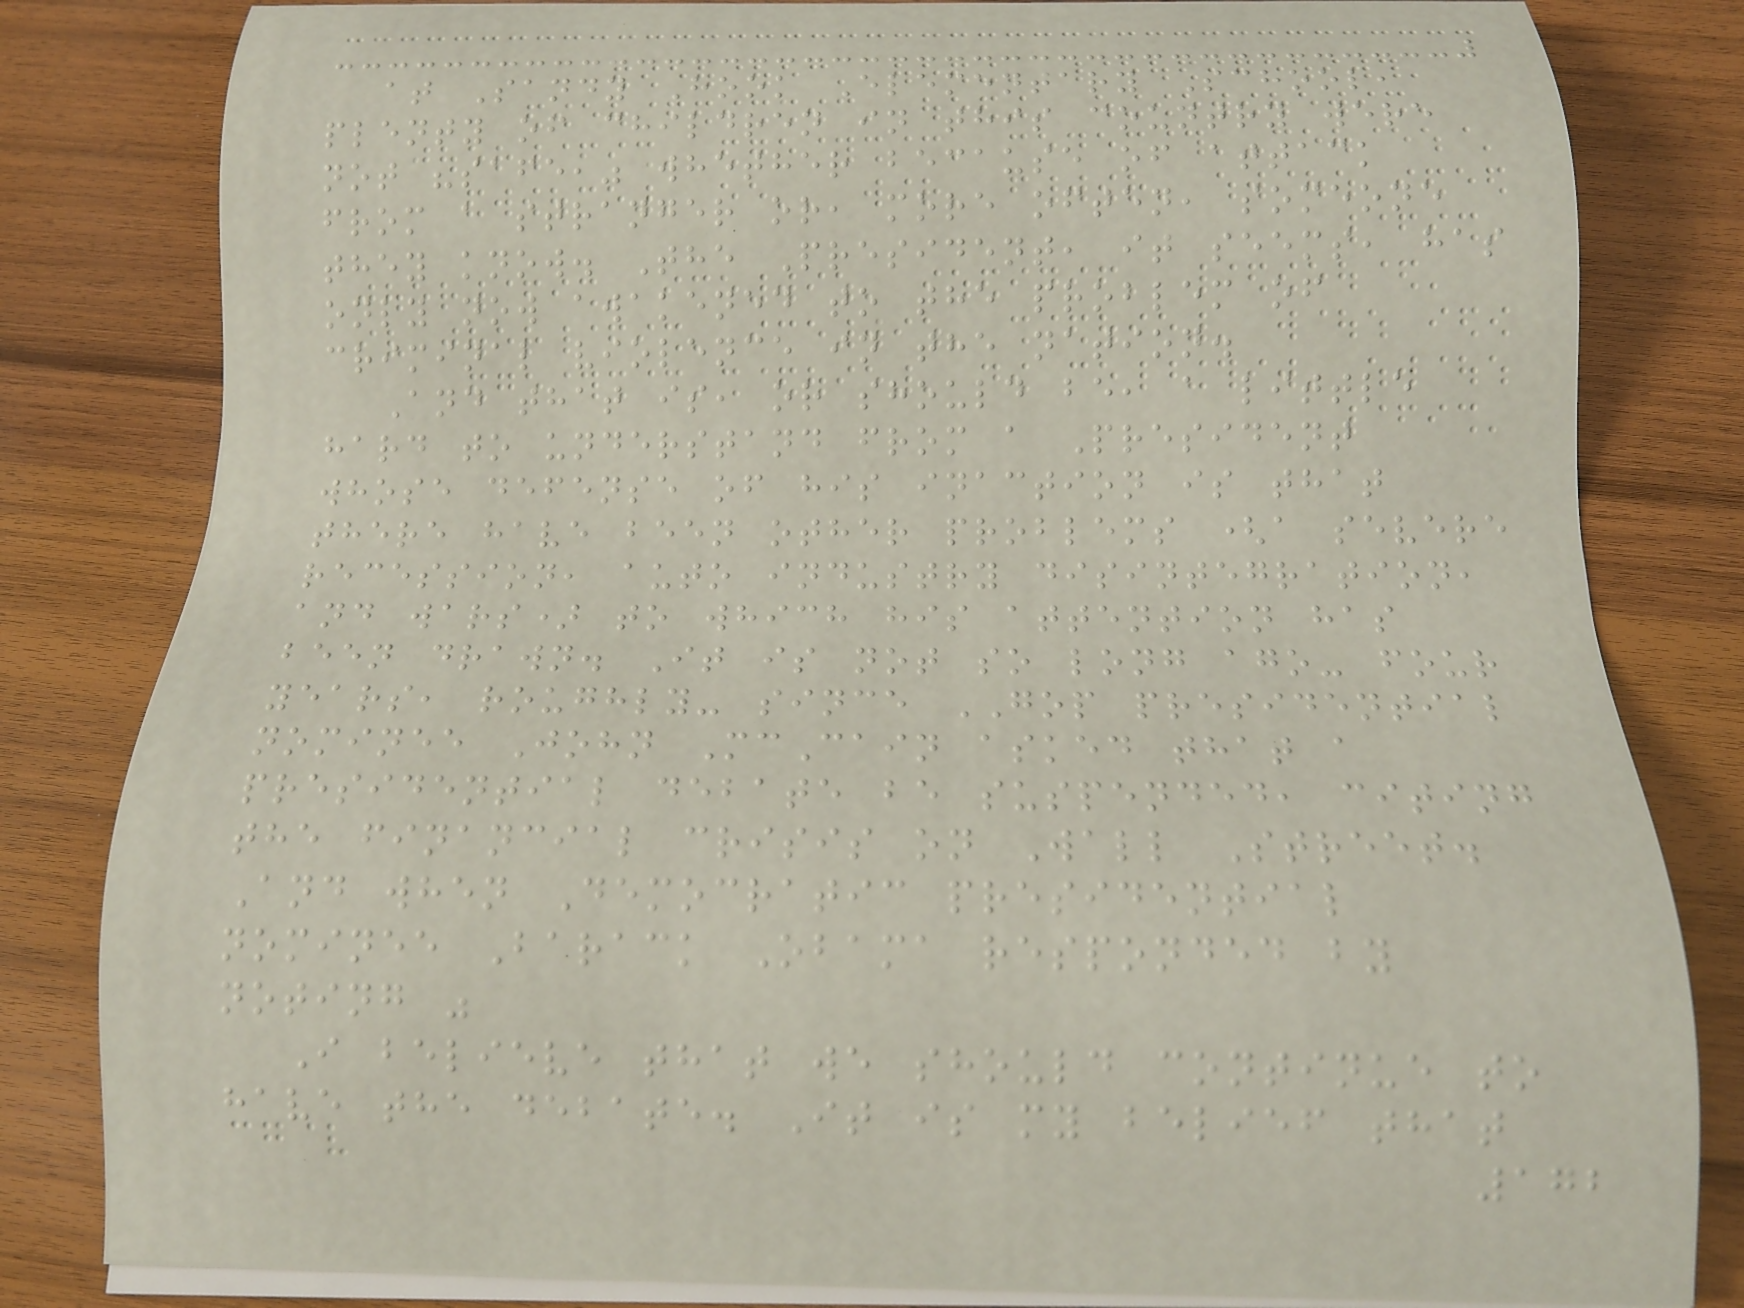at Sandy Hook Elementary School,
plenty of children in this country were
not "safe," whether because of attack
from a stranger or, more often, someone
they know. The President, it seems, has
only now awakened to the problem of
criminal violence in the nation.
And that is, or should be, a little
hard to understand from a President
whose defense of his inaction is that
there have been other problems (a severe
recession, auto industry disintegration,
and wars) to which his attention has
been drawn. It is not so long ago- four
years, roughly- since GOP presidential
nominee John McCain asked that a
presidential debate be suspended, citing
the financial crisis on Wall Street.
And when Democratic presidential
nominee Barack Obama responded by
noting "
I believe that we should continue to
have the debate. It is my belief that
172
